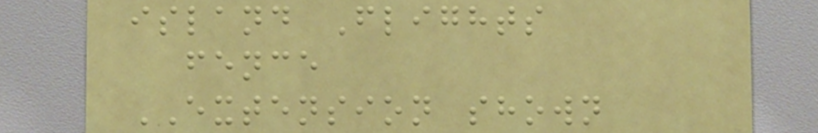island Flights
fence
EXTENSION shown
